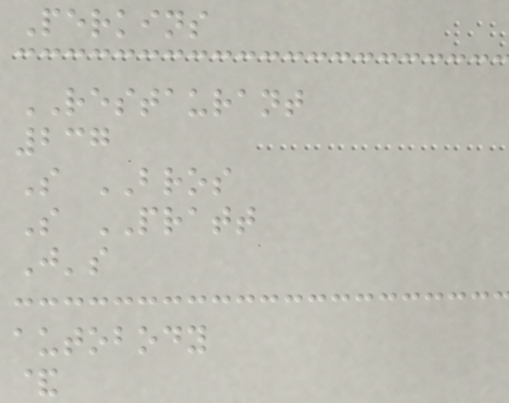Perkins
RESTAURANT
237
S BROS
S PRATT
J's
autobody
&
